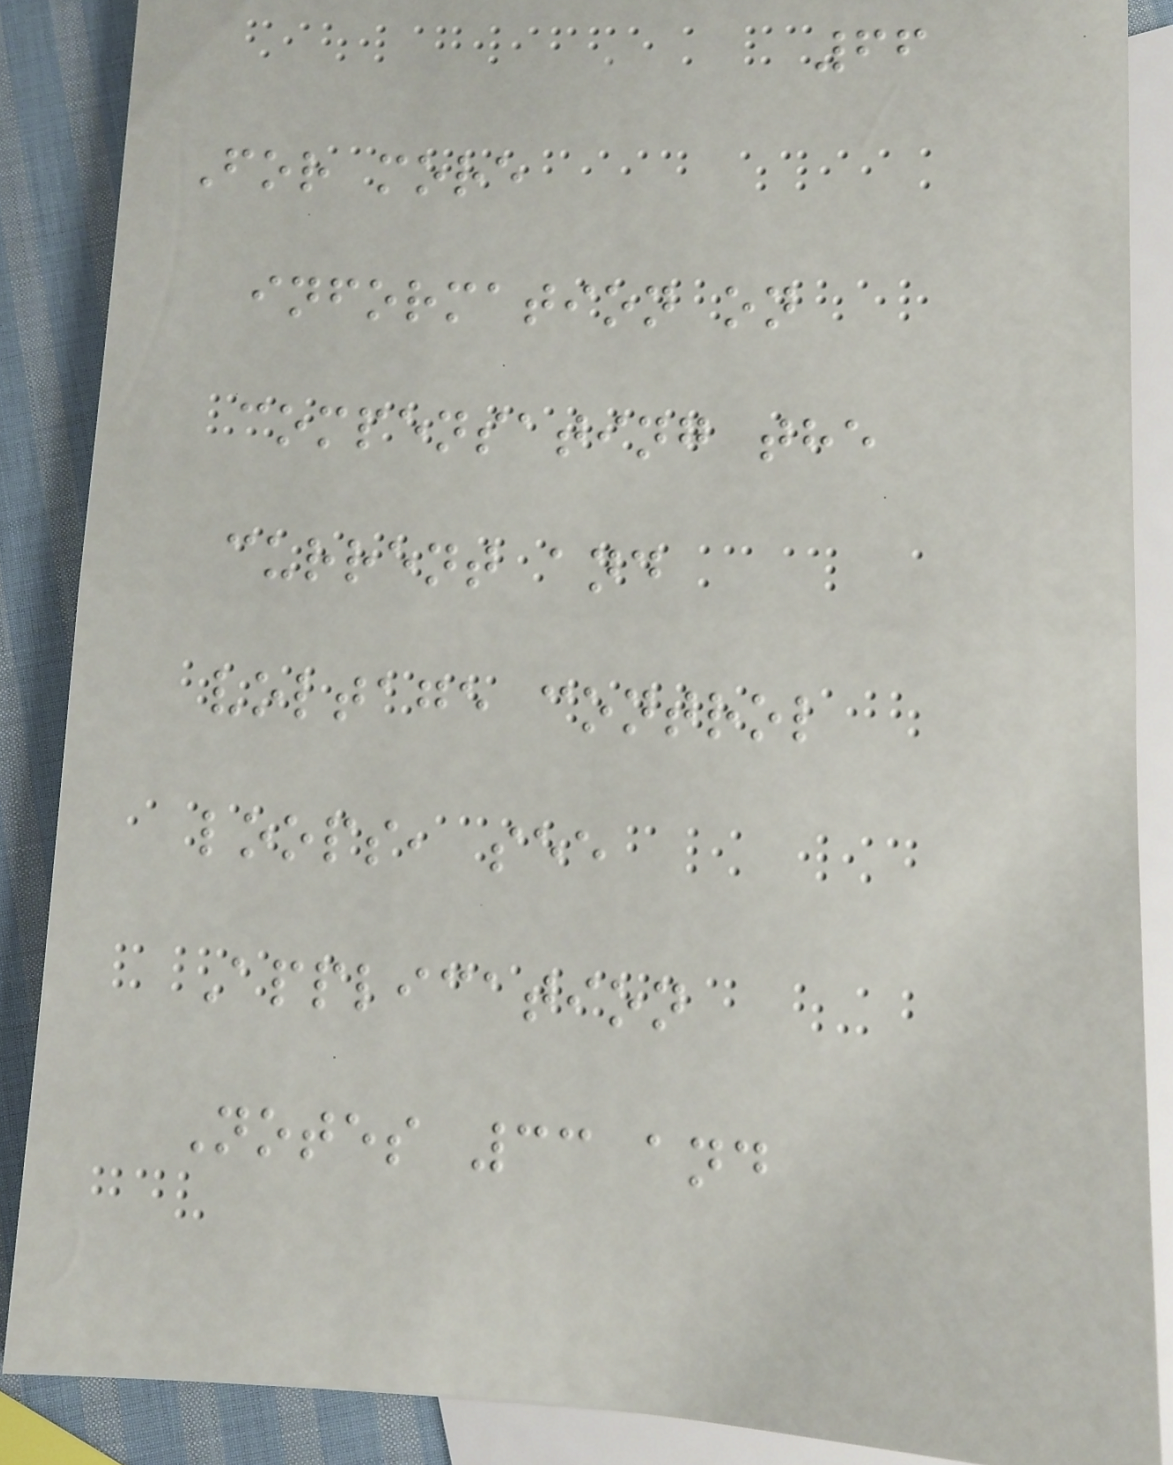66
For more
information on
compensating the
current and
voltage control
loops, see
Application
Notes 33 and
